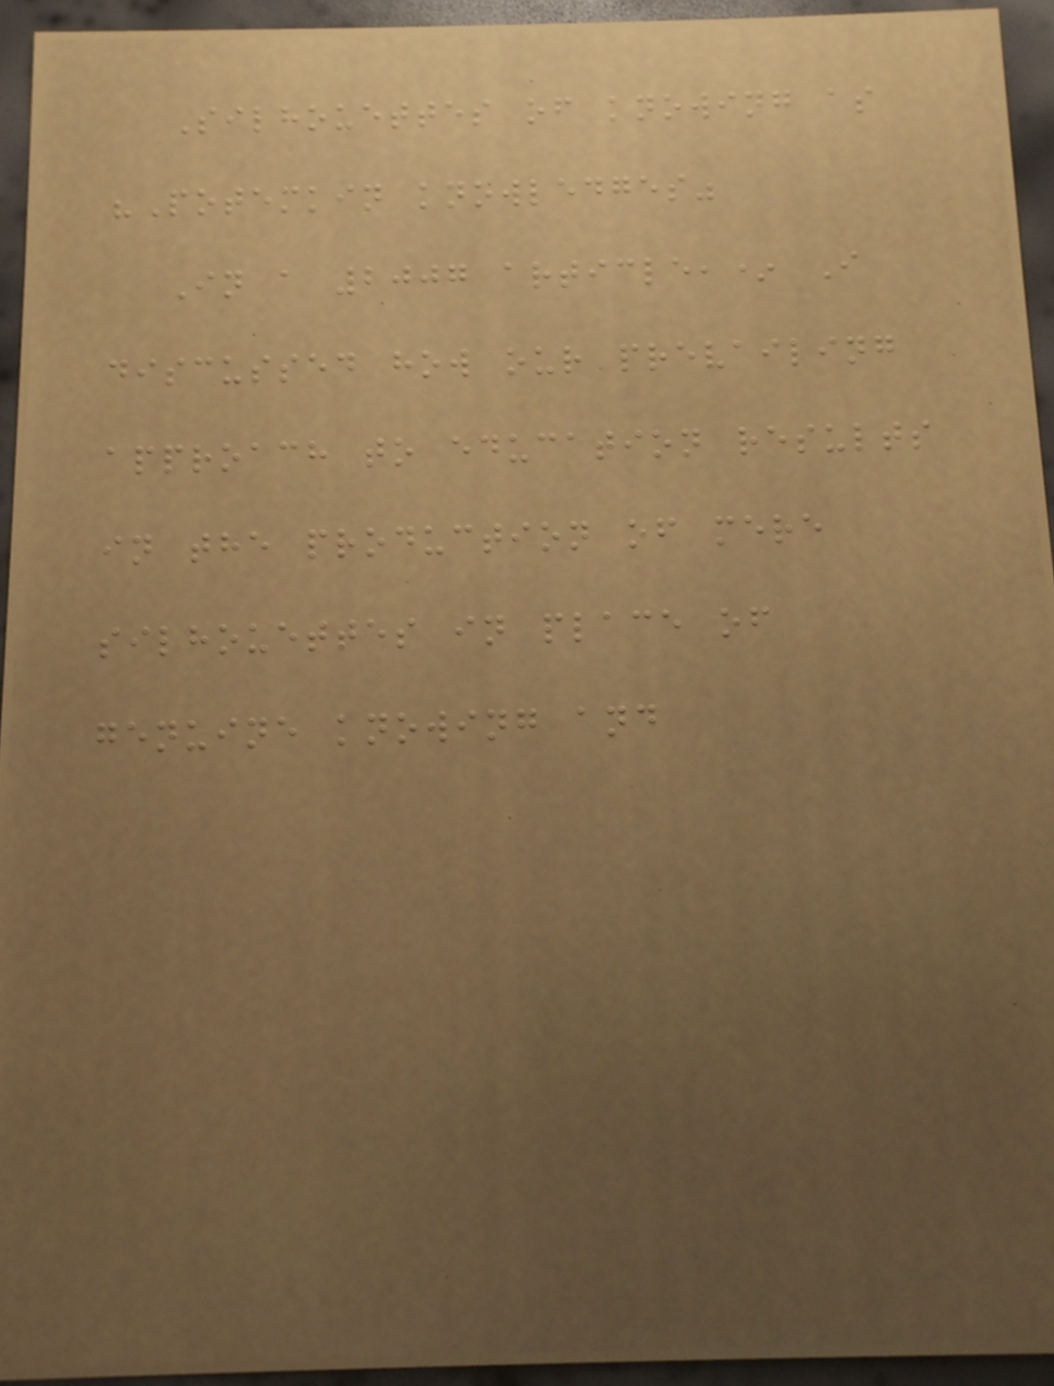Silhouettes of knowing as
"Potemkin knowledges"
In a 2007 article,* I
discussed how our prevailing
approach to education results
in the production of mere
silhouettes in place of
genuine knowing and
